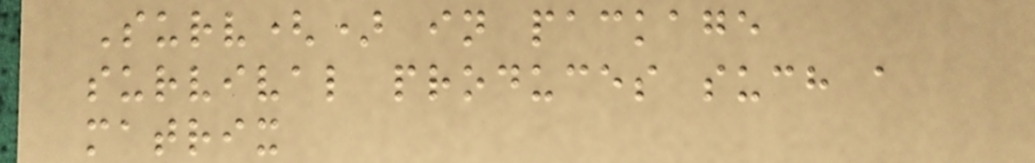Surv() in package
survival produces such a
matrix
